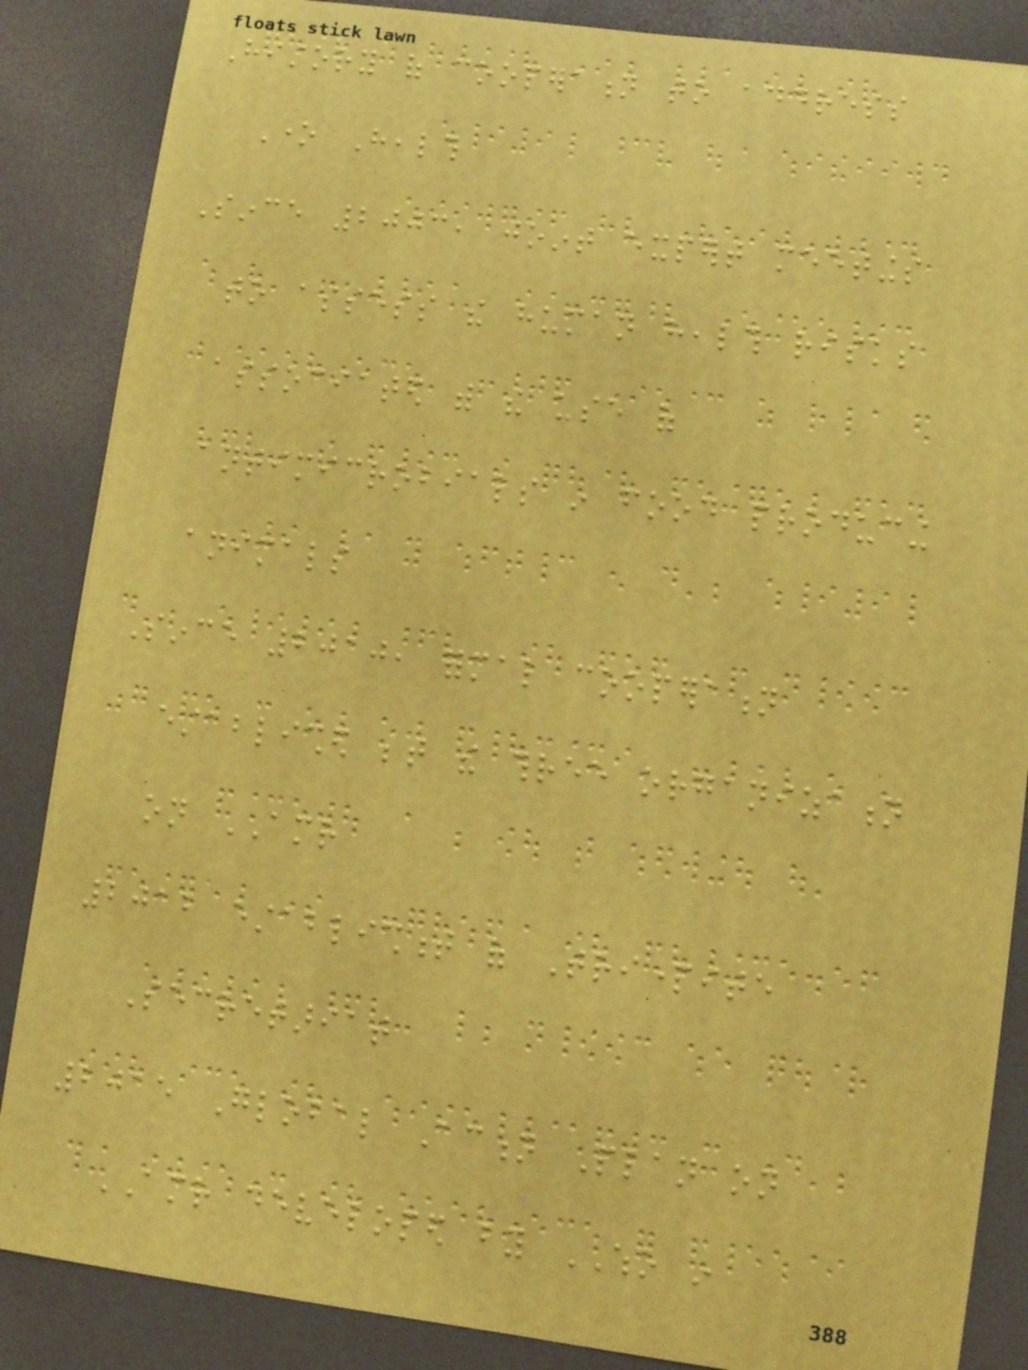History of cooperation to address
One Health
Since 2003, joint expert meetings
to assess the human health risks
associated with the use of
antimicrobials in food producing
animals
Since 2010, formal cooperation
established between the three organization
on AMR
2012 establishment of Tripartite
Secretariat
2015 Global Action Plan on
AMR developed by WHO in
